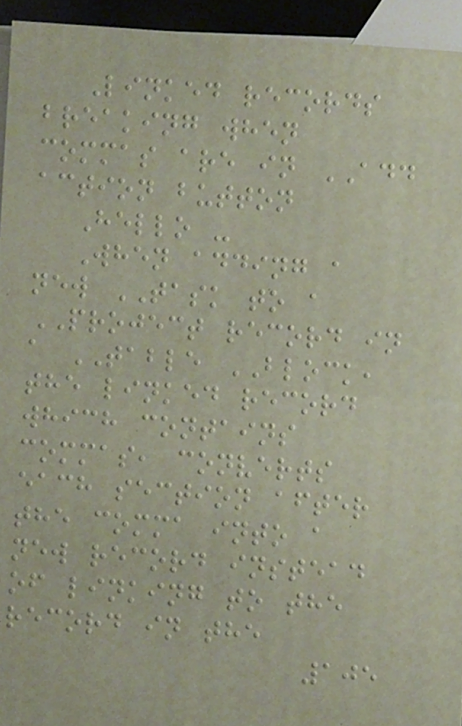Linked records
breaking when
commas are in ADD
action button
Hello -
When adding a
new TASK to a
PROJECT record in
a TABLE BLOCK,
the linked record
which contains
commas, converts
each section after
the comma into a
new record instead
of linking to the
record in the
105
